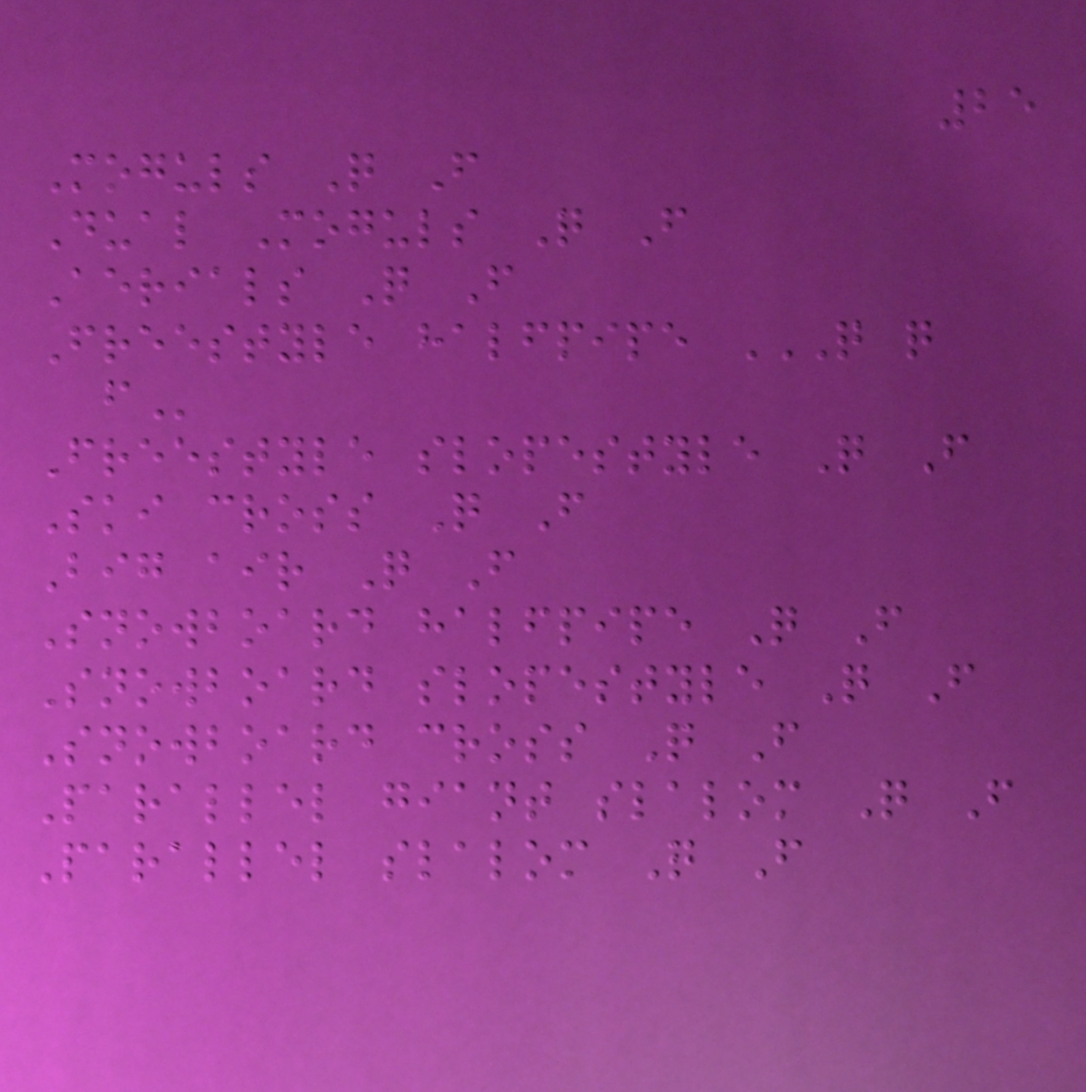25
Moguls Q F
Dual Moguls Q F
Aerials Q F
Freestyle halfpipe Q Q
F
Freestyle slopestyle Q F
Ski cross Q F
Big air Q F
Snowboard halfpipe Q F
Snowboard slopestyle Q F
Snowboard cross Q F
Parallel giant slalom Q F
Parallel slalom Q F
